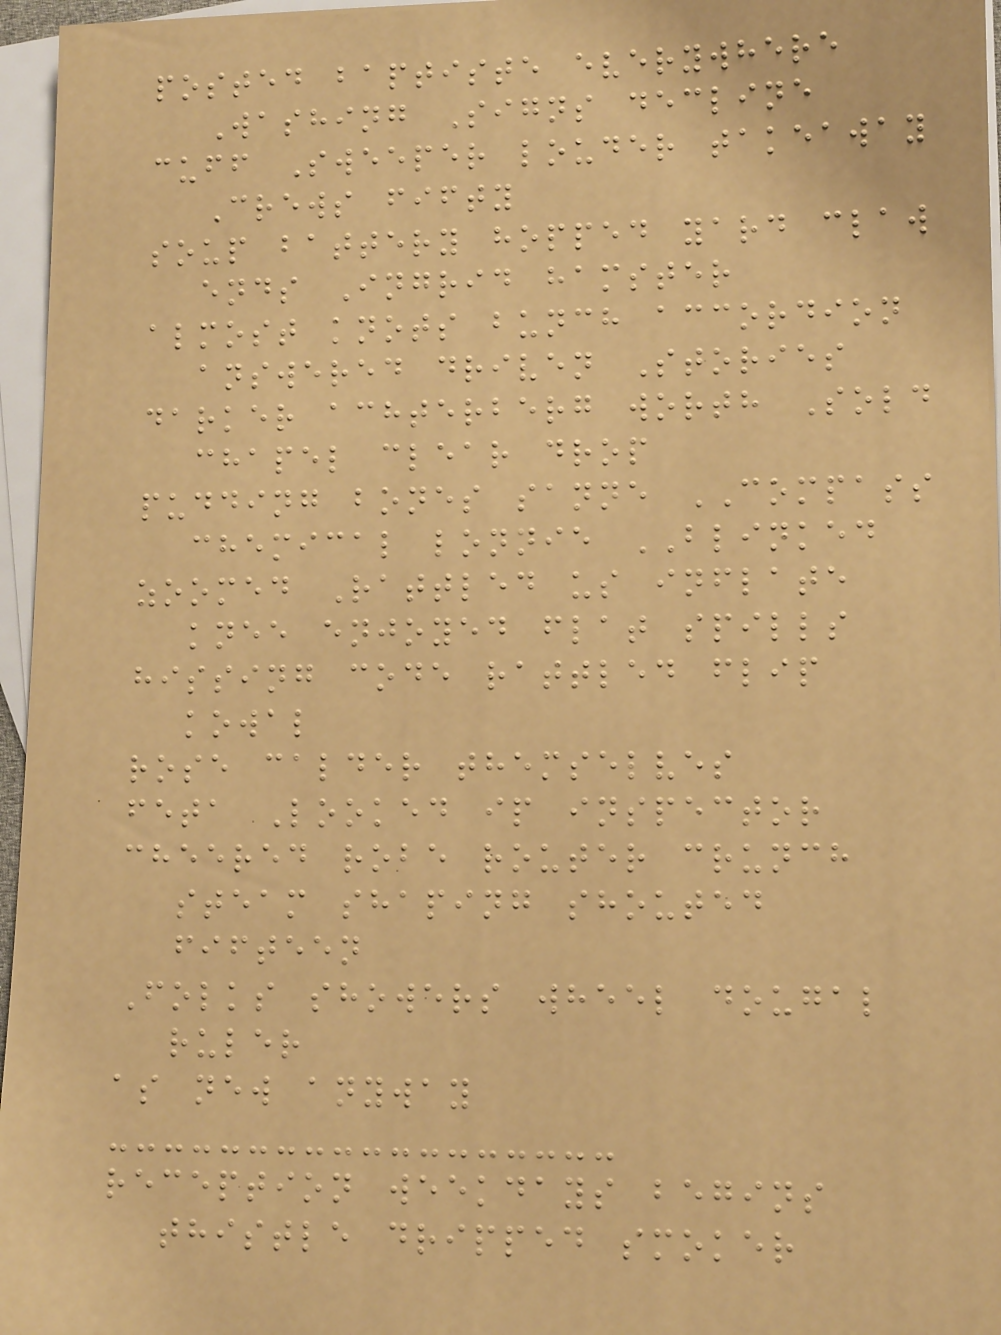posted baptiste everywhere
Washing Signs decline
cuff Sweeper louder takeaway
Crews fifty
soup battery hopped yard claw
ends Ingrid hamster
almost knots bunch accordion
answered driven Stories
darker achterberg worth Sold
chapel clear drop
pudding bones sanne COMPASS
chemical lonnie BLINKED
zoomed Rattled us inflate
knee enjoyed flat spills
hissing code rattled flip
kowal
rose calder themselves
feta Looked ip inspector
cheered robe router crunch
steam shaping shouted
fifteen
Folks showers wheel dougal
ruler
as new anyway
reception weekdays begins
thistle dripped smoker
